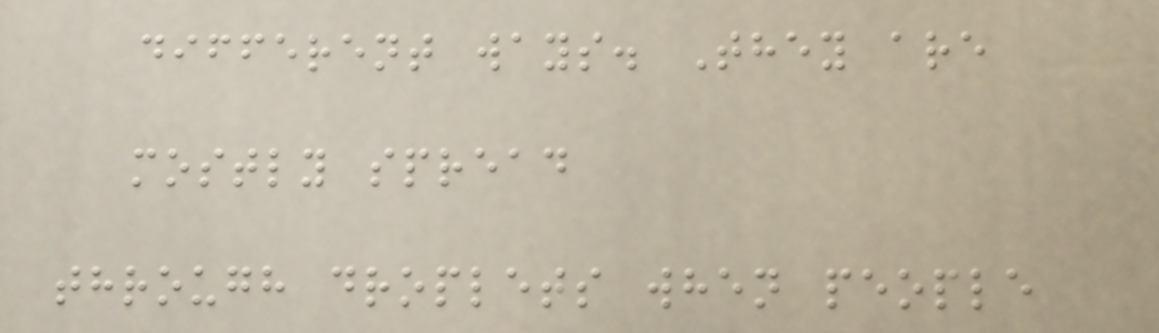different ways. They are
mostly spread
through droplets when people
